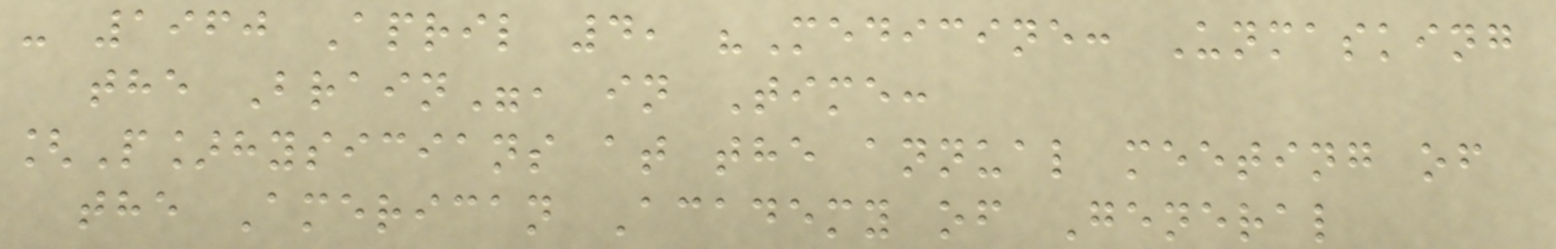- 1960 April 4, "Medicine: Unmasking
the Brain", in Time:
[P]hysicians at the annual meeting of
the American Academy of General
